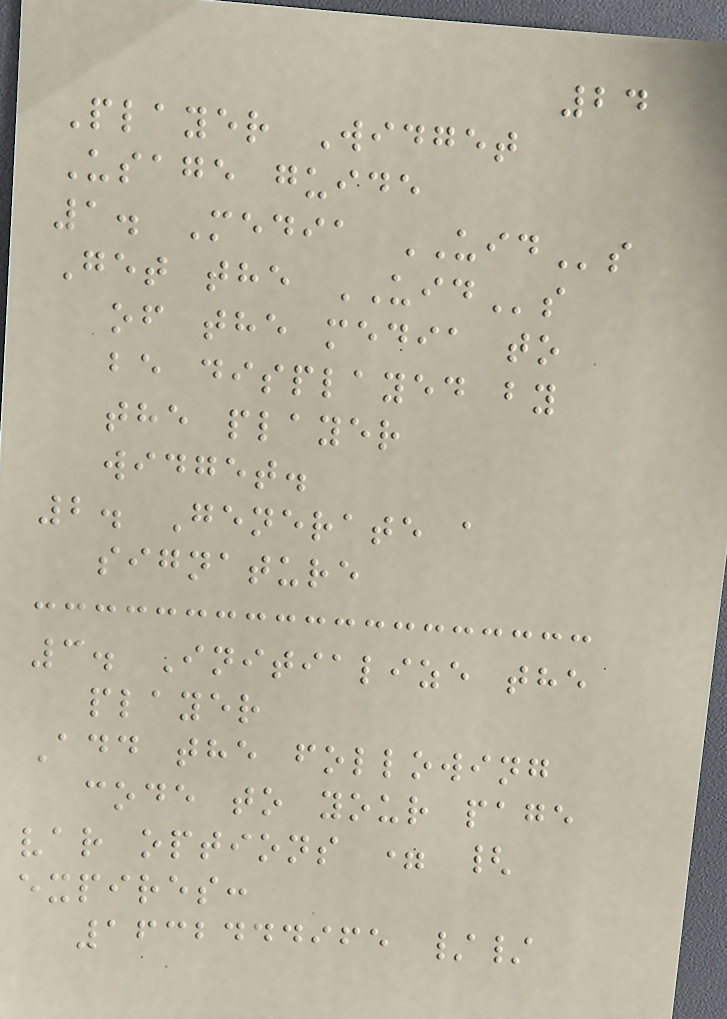24
Player Widget
Usage guide
1. Media UIDs
Get the UIDs
of the media to
be displayed by
the player
widget.
2. Generate a
signature
3. Initialize the
player
Add the following
code to your page
var options = {
expires:
1632444965 //
